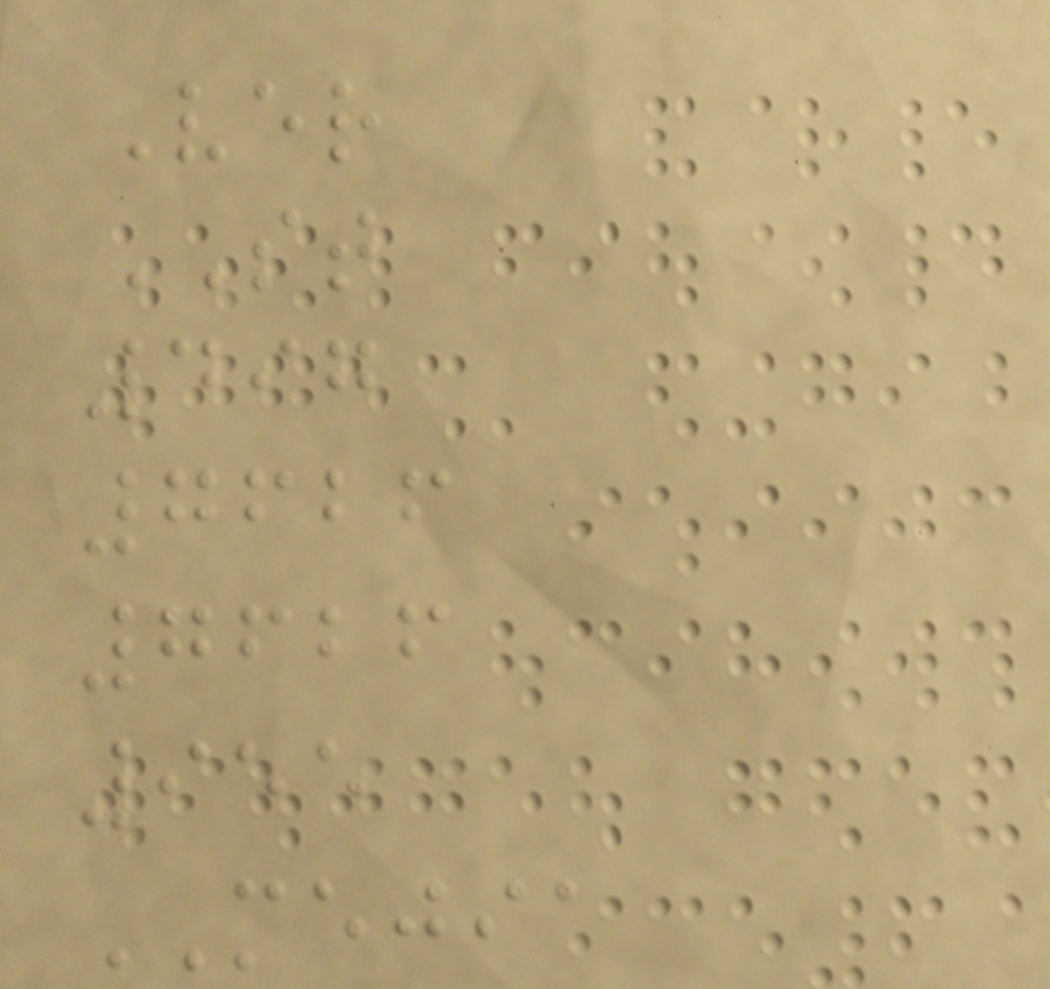Ver
ST
497
7626
7626
955
MEJIA
